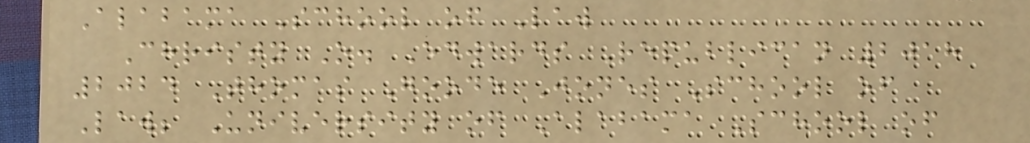Alabama School of Law
Christy O. Edwards Republican 2018
2024 Thomas Goode Jones School of
Law; University of Alabama School of
